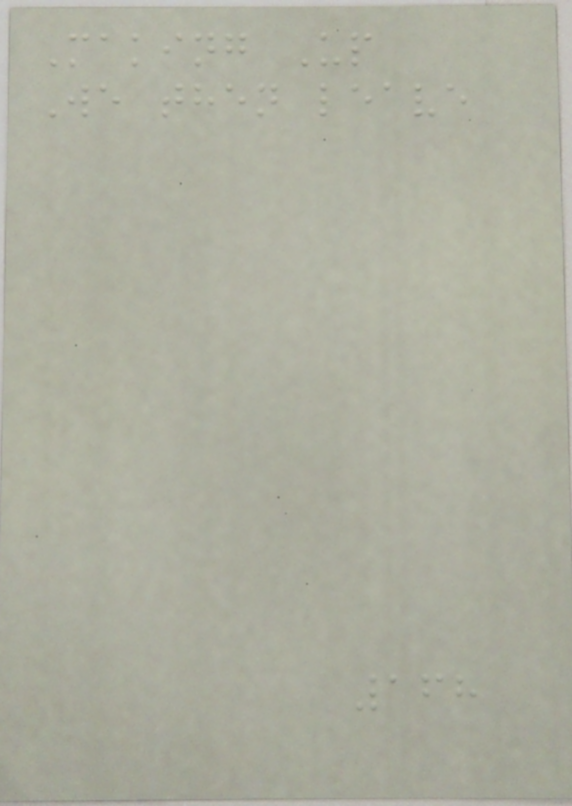Making Up
We then leave
168
